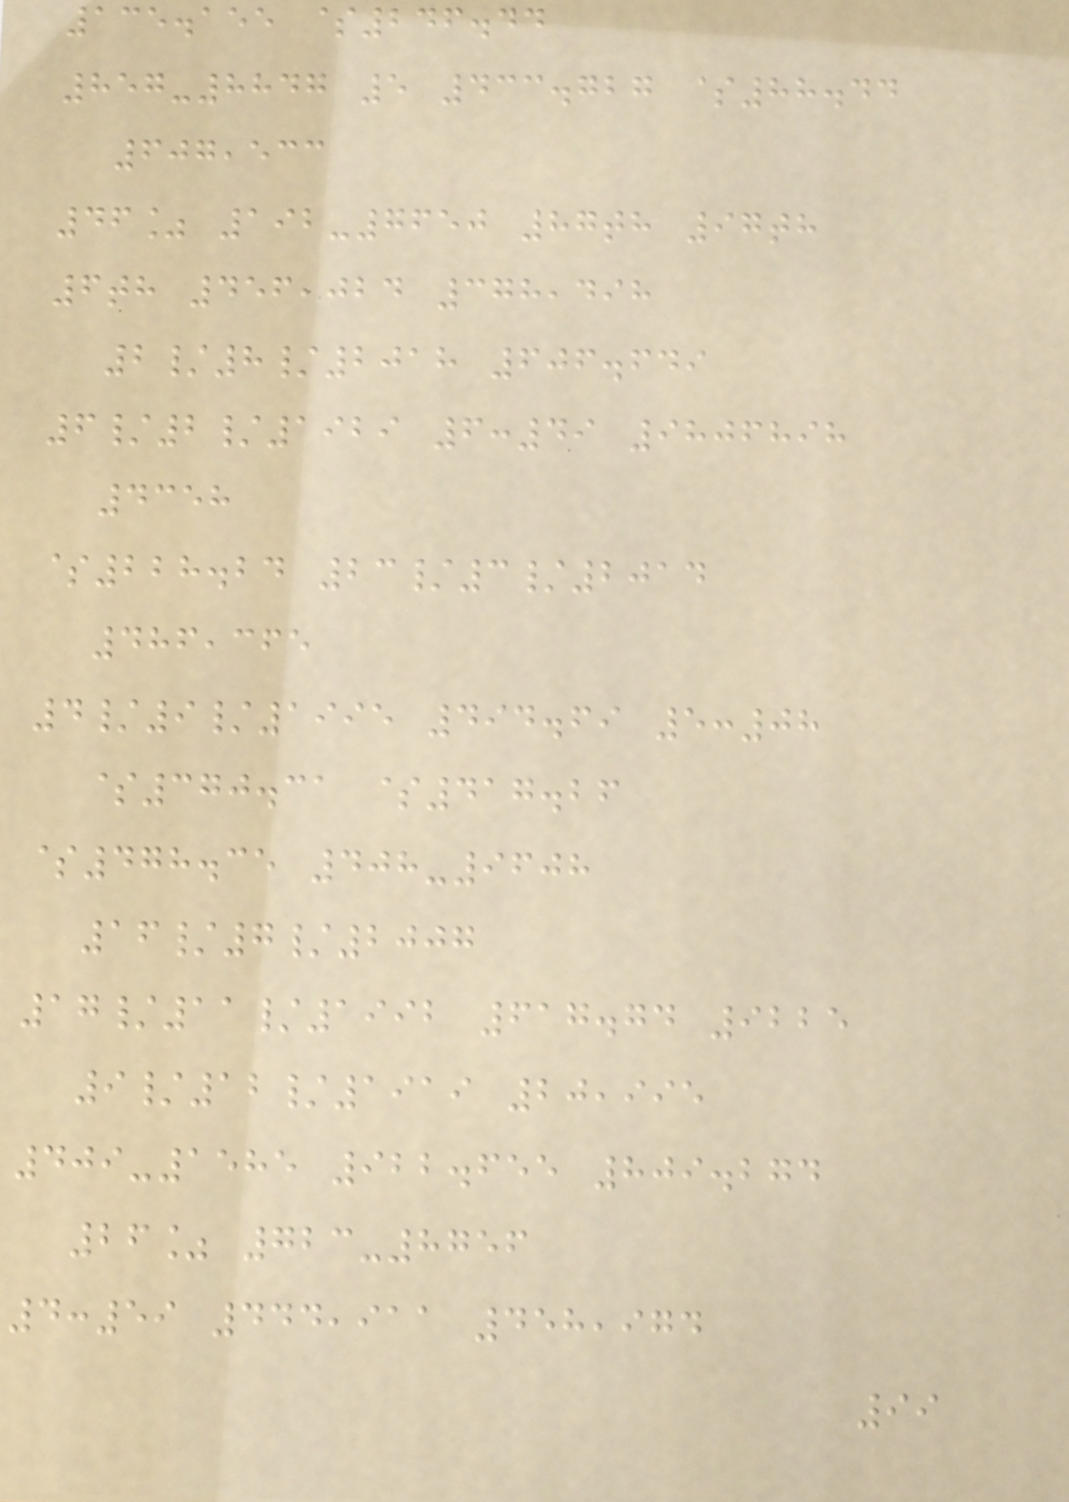135.155 $246.44
857-8847 5 433.727 $88.44
607,533
46% 192-7650 87th 97th
6th 456,024 378,498
2/8/2018 606.649
6/2/1929 6:49 9806898
4358
$228.24 23/3/2014
486,365
4/9/1995 494.69 5:08
$370.31 $417.26
$478.35 408-9608
16/7/2007
17/11/1992 617.74 9225
9/12/1919 20,995
409-1585 922.655 809.274
26% 723-8756
4:59 444,911 458,974
99
